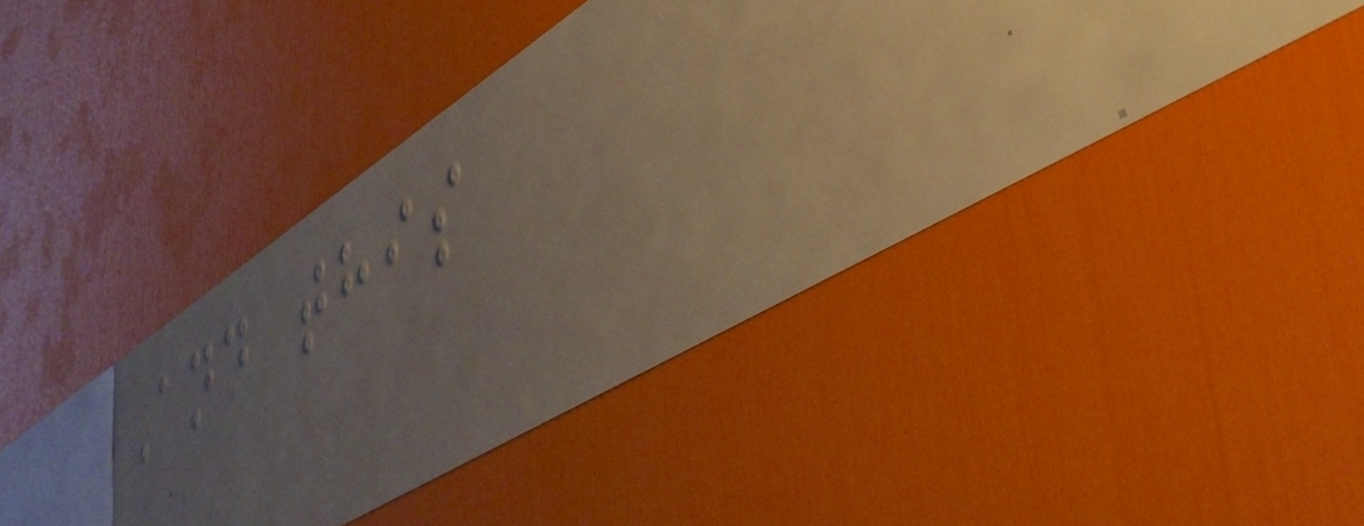And this
